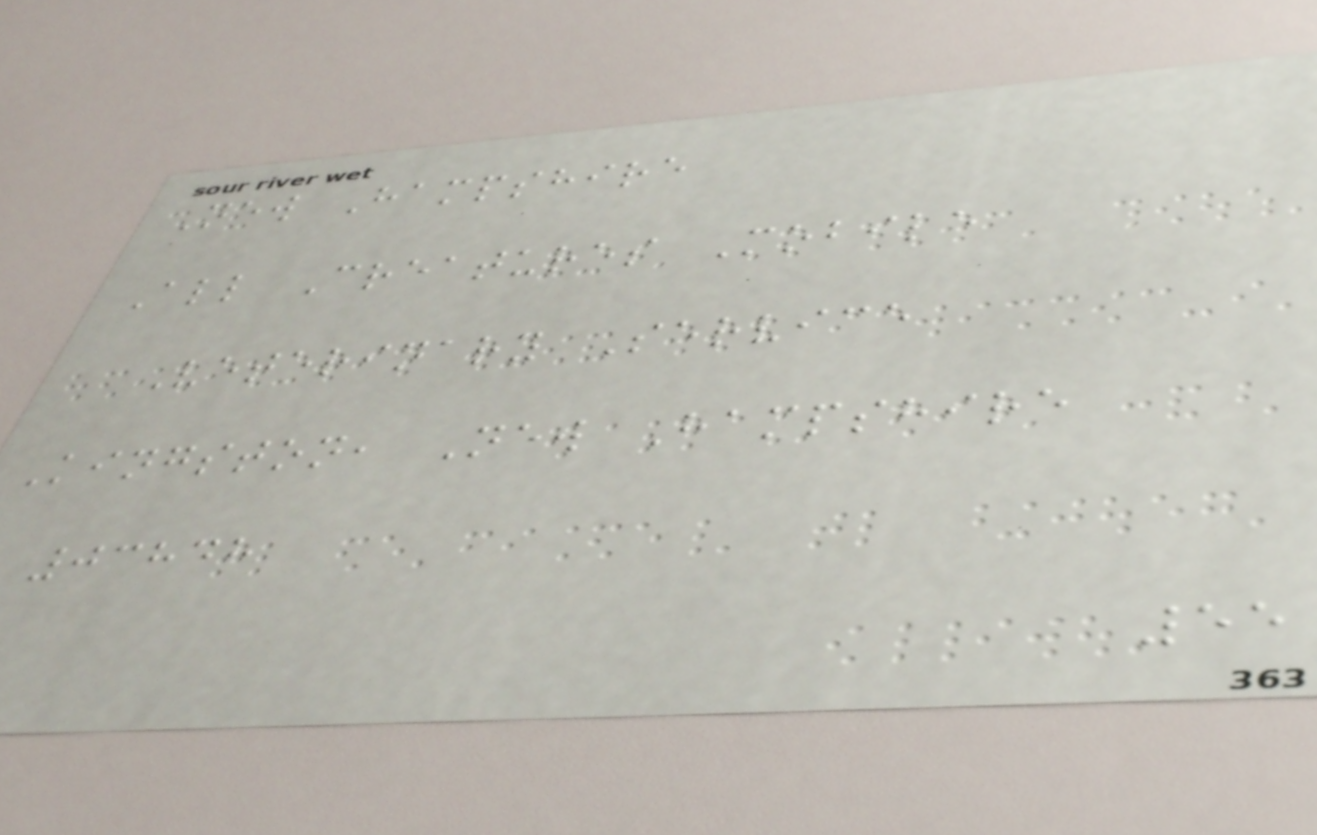New Hampshire
All Creatures Mobile
Veterinary Service
Kingston, New Hampshire
03848
55
